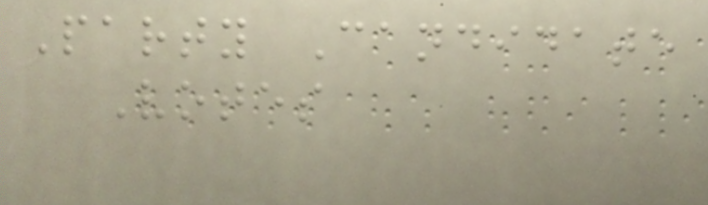Party Candidate
Votes
